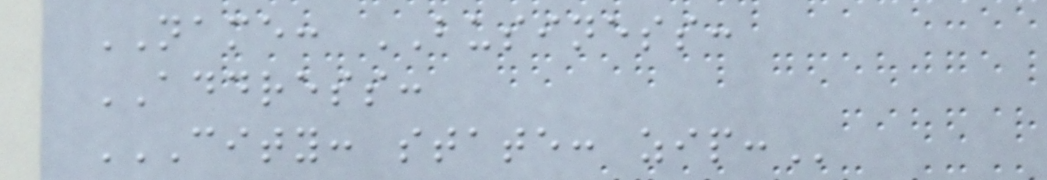NAME: BUSINESS:
ADDRESS:
CITY: STATE: ZIP:
